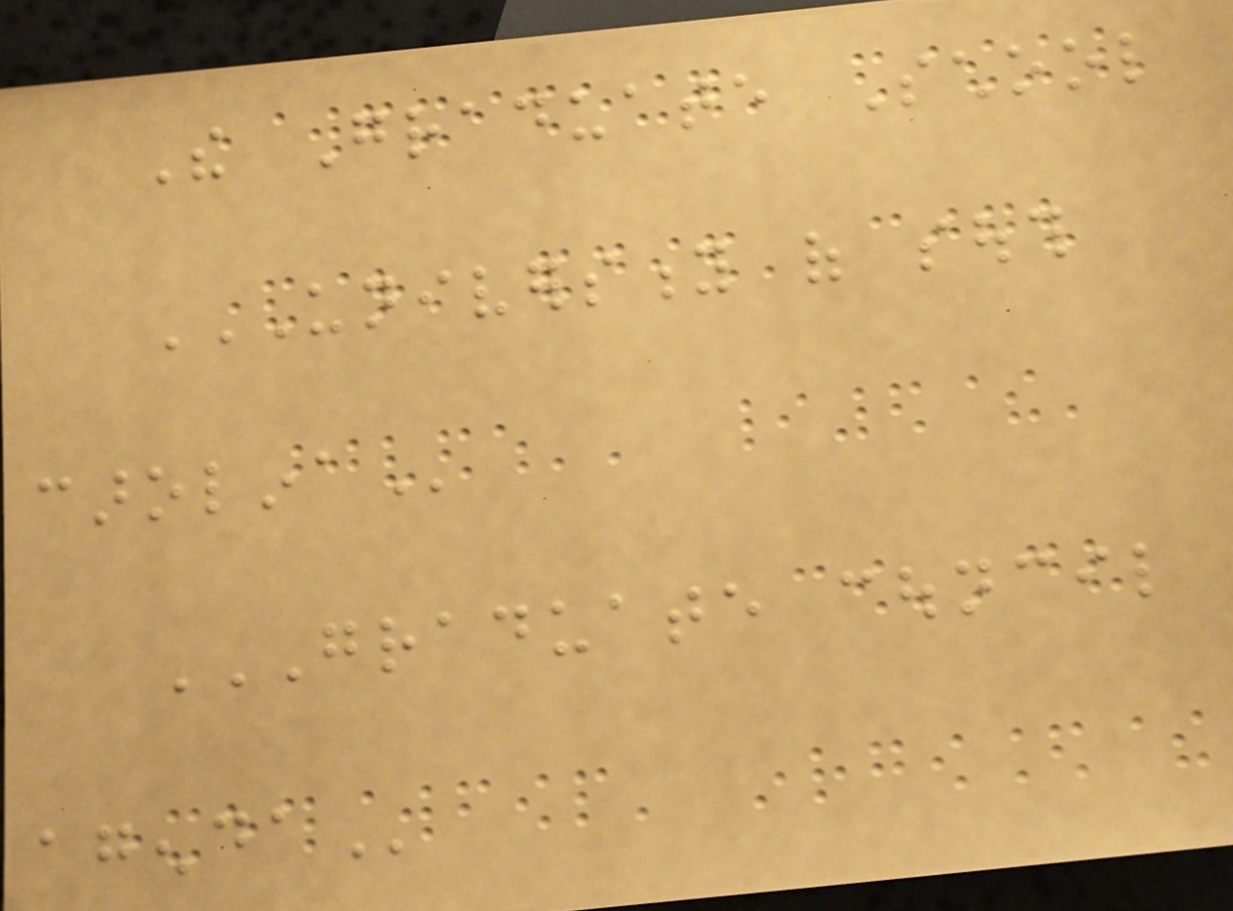The Graduate School
UNIVERSITY OF SOUTH
CAROLINA
GRADUATE COUNCIL
AGENDA
